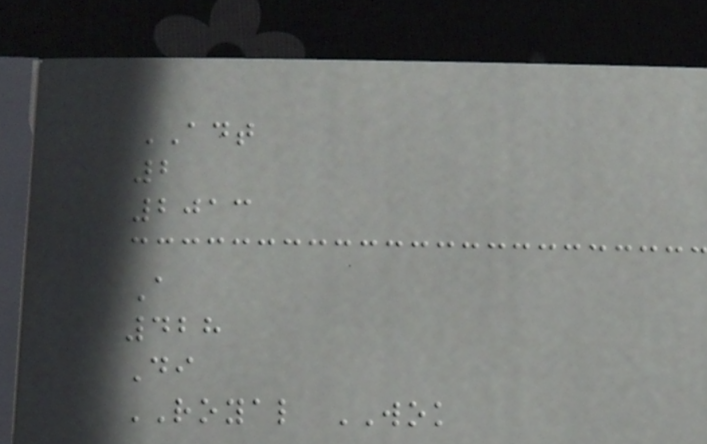ADT
2
2013
A
428
Di
ROYAL WOK
